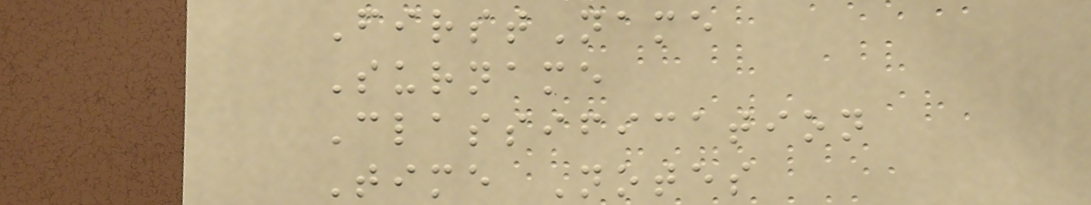FirstName
Surname
Classification
Time Notes
